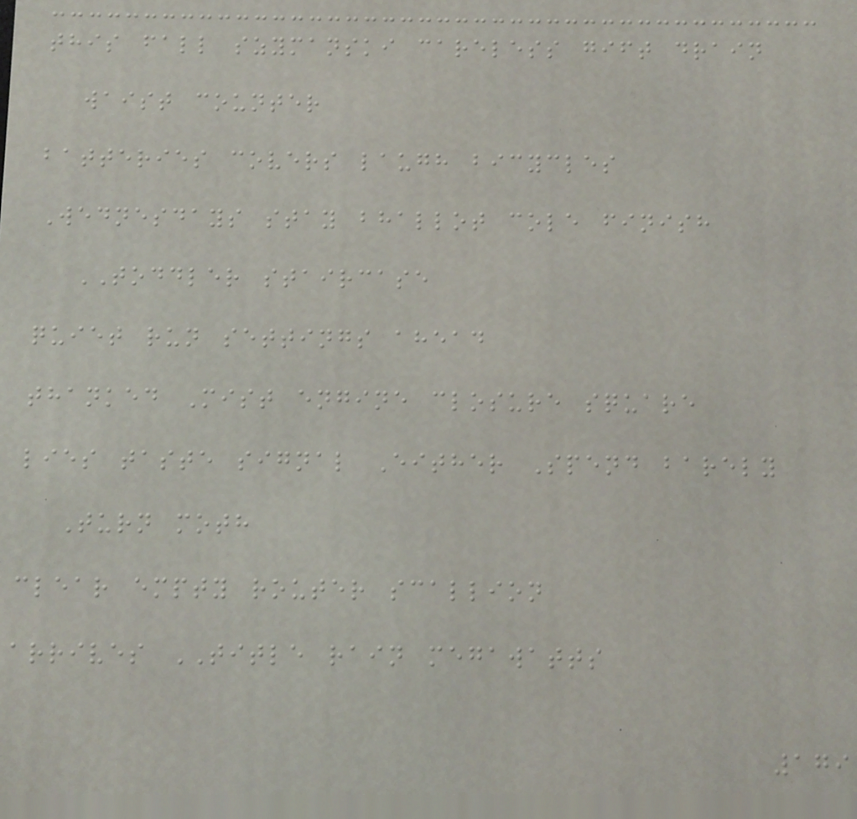this fall szymanski careless gift drain
waist counter
batteries covers laugh bicycles
Wednesdays stay bhallot cole finish
TODDLER staircase
quiet run settings ahead
thanked Mist engine closure square
lies taste signal Either Spend barely
Turn moth
clear empty router scallion
arrives TITLE rain megawatts
179
